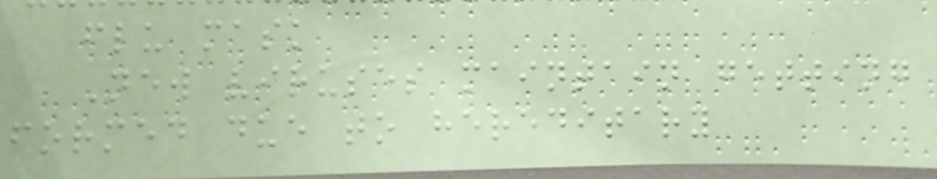flu mask
New viruses maintain getting
formed due to hereditary
